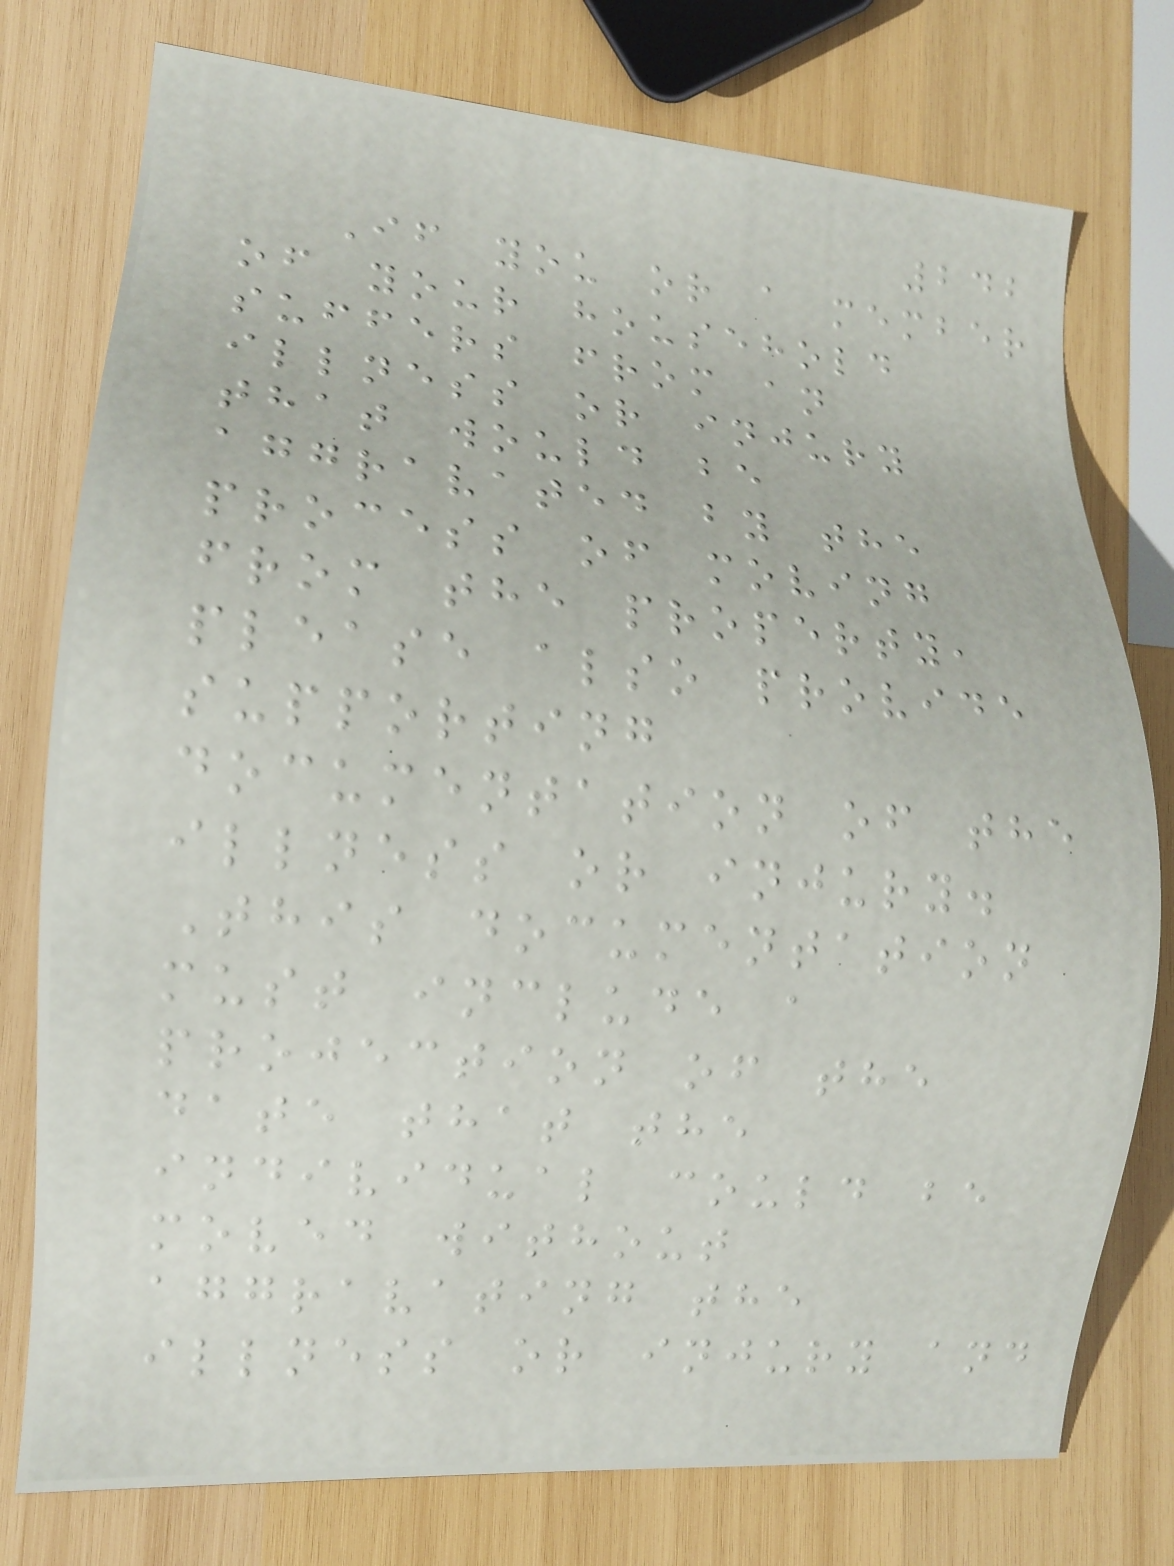242
If you or a member
of your household
suffers from an
illness or injury
that would be
aggravated by the
process of moving
from the property,
please also provide
supporting
documentation of the
illness or injury.
This documentation
must include a
projection of the
date that the
individual could be
moved without
aggravating the
illness or injury and
